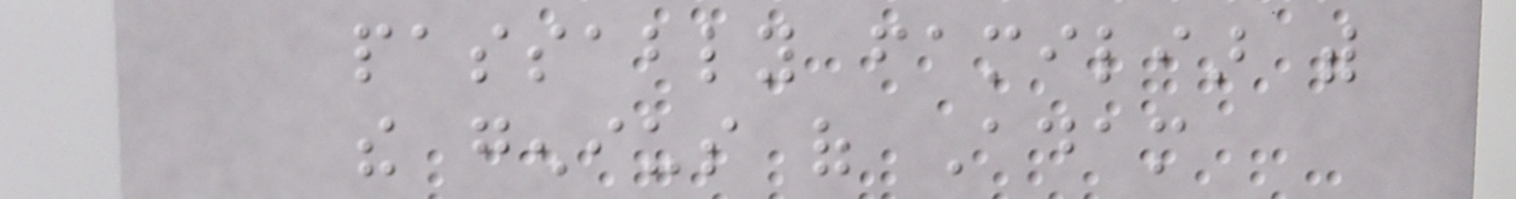passably familiar with
the genius of Adam
